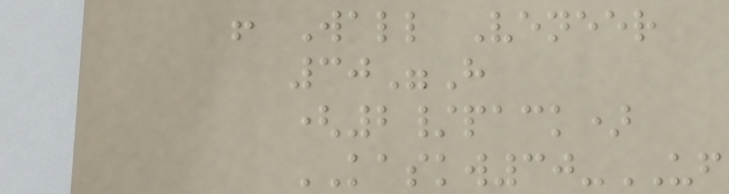! Wall Veneer
30"H
(2/pack)
KASKW30-UF
